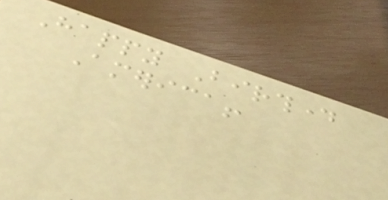Happy Birthday
America!
